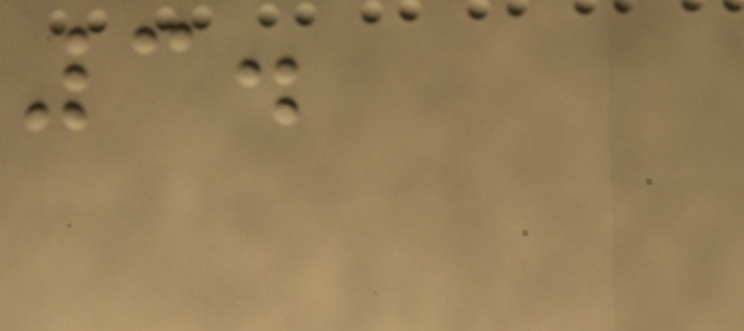3.
